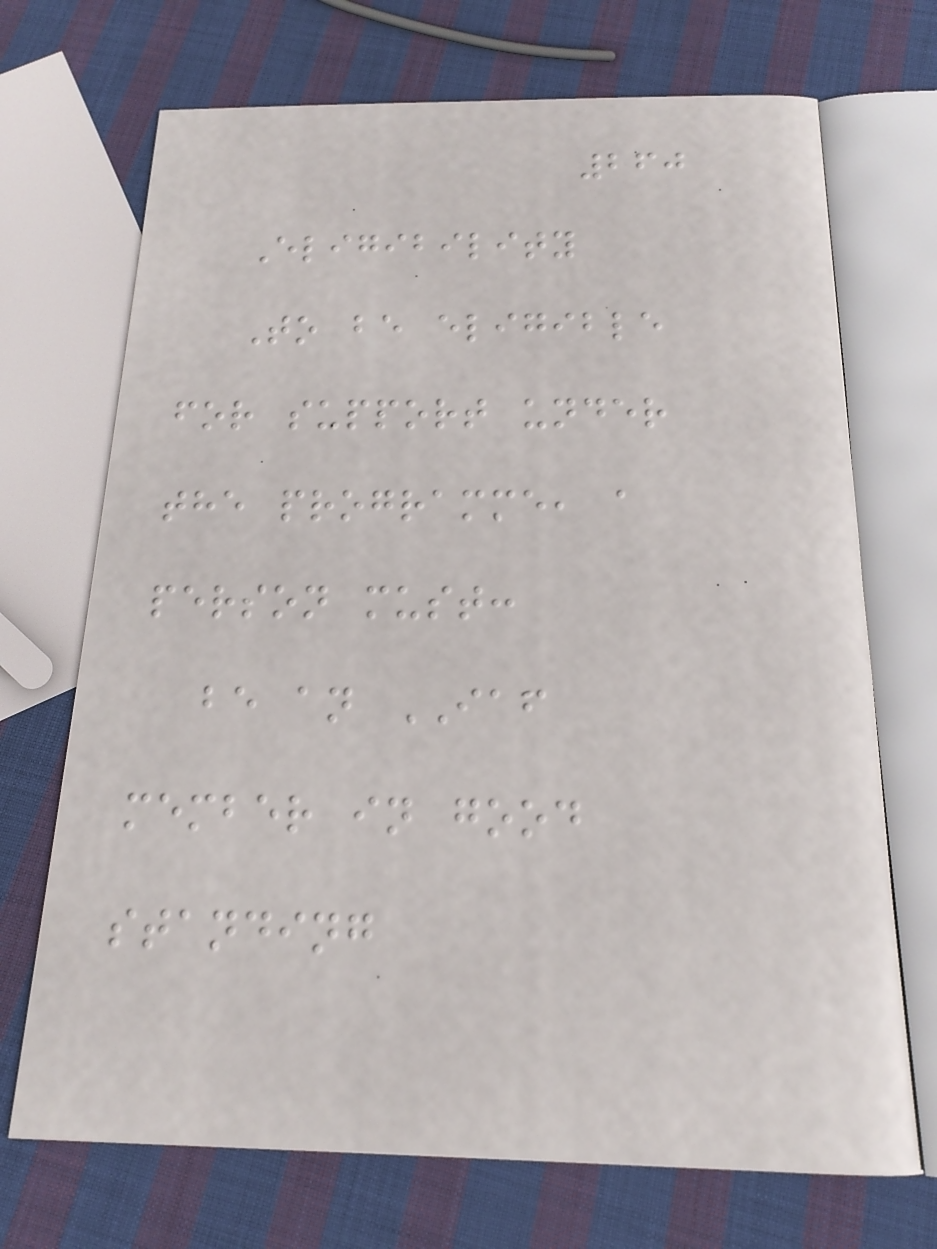260
Eligibility
To be eligible
for support under
the programme, a
person must:
be an IAF
member in good
standing
